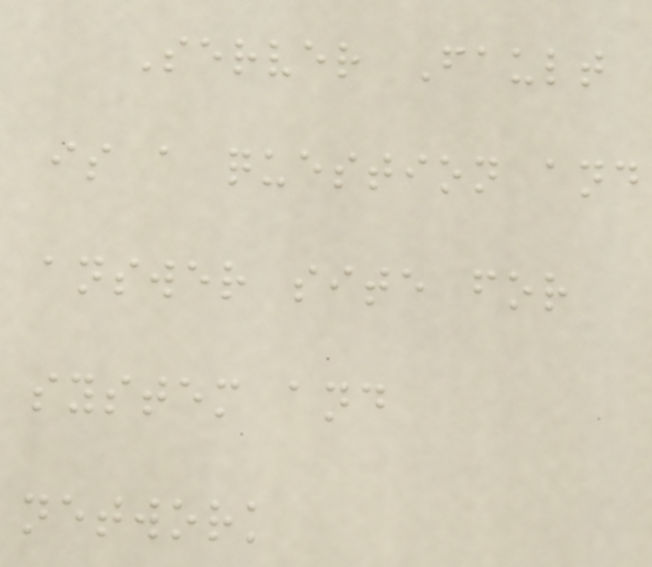Server Fault
is a question and
answer site for
system and
network
